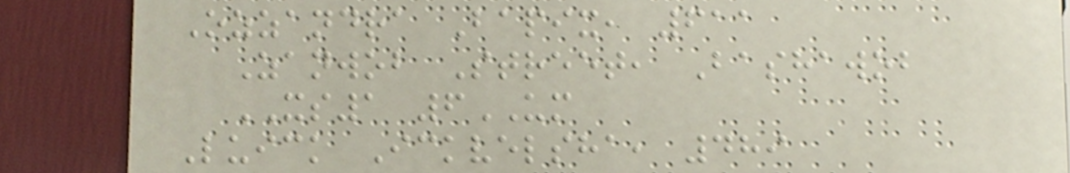Ozzandra Bapix, 611
Zanwob Street, Bashawob
XS1 6UM
Luick Ickvelsha, 489
